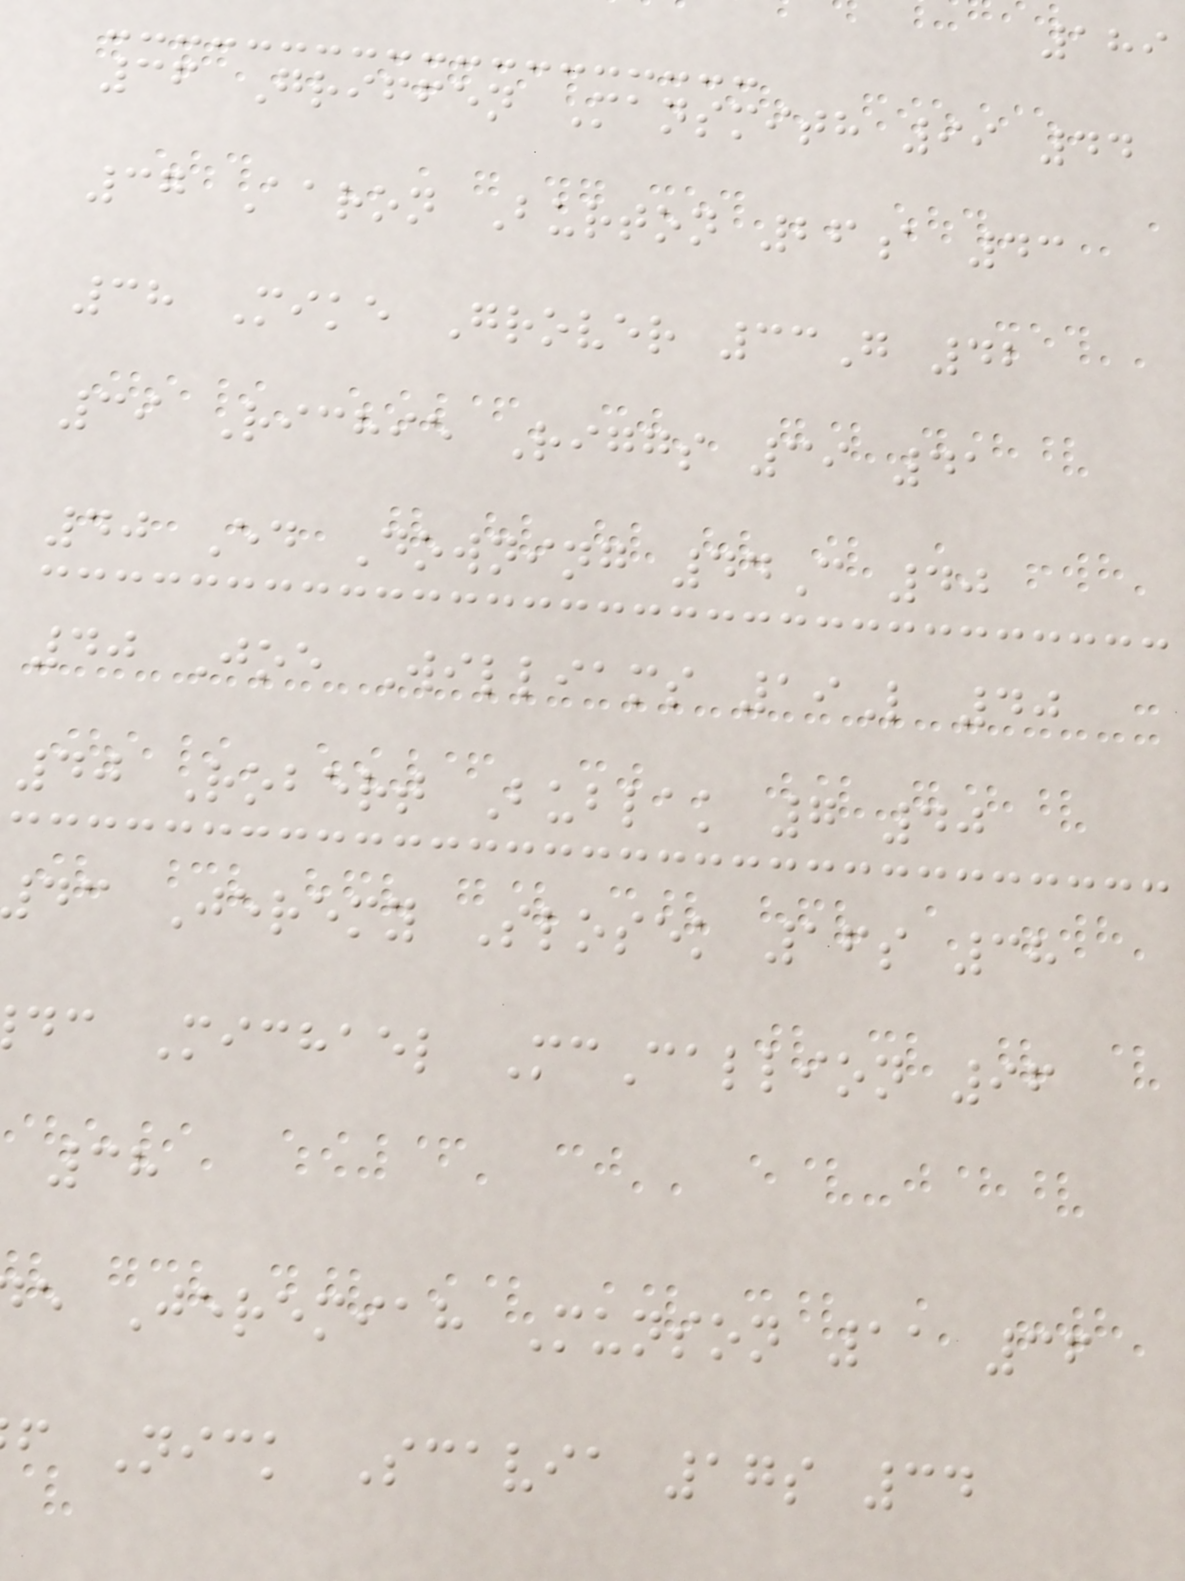189
36 Griffen Mansmith 99 44
37 Aaron Burton 26a 43
38 Mike Grover 33G 42
39 Richie Riggs 39 41
40 Ed Downing 44C 40
40 Joe Williams 19L 40
40 Robert Bublak 7 40
dc Jeremy Slosek 16s 38
dc Michael McCallion 96
38
e Jeremiah Munson 11 36
f Nick Scavia 17s 34
